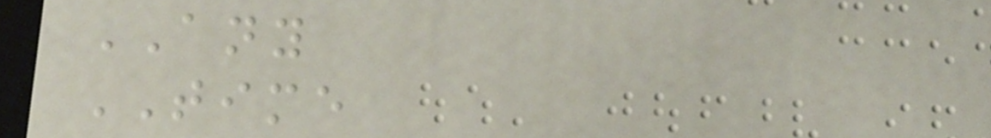ANY
TIME
